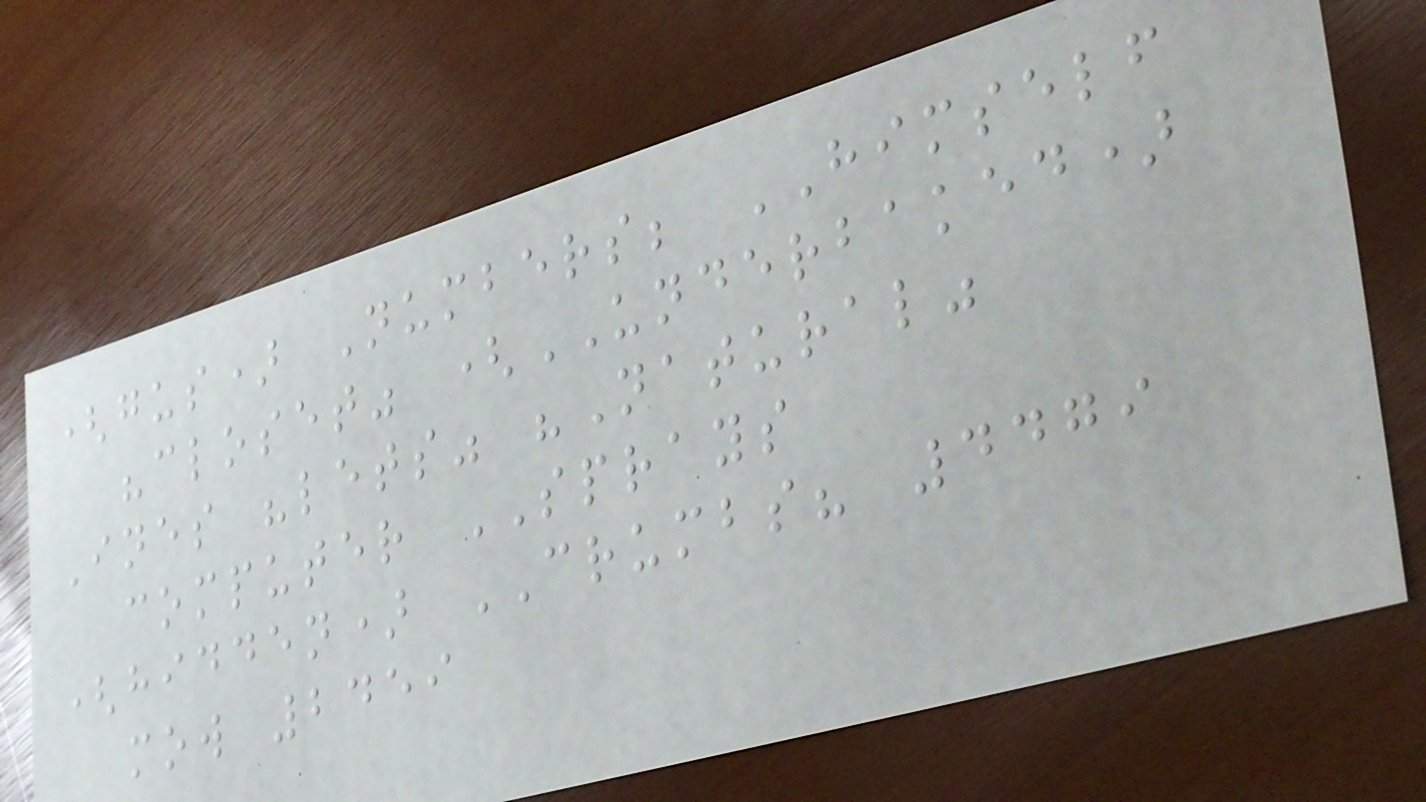(gus) Numbers; HIMSELF
"closet" (UNDERBAKED)
Ines "lets" "Natural"
computer SPRAYS
(hidden) CRUMBS? 4479
mow 2459
